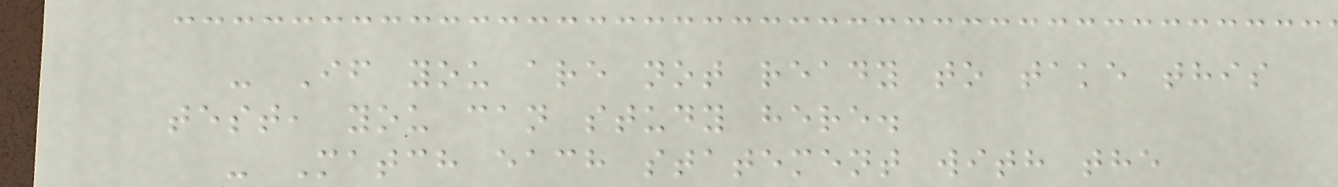- If you are not ready to take this
test, you can study here.
- Match each statement with the
